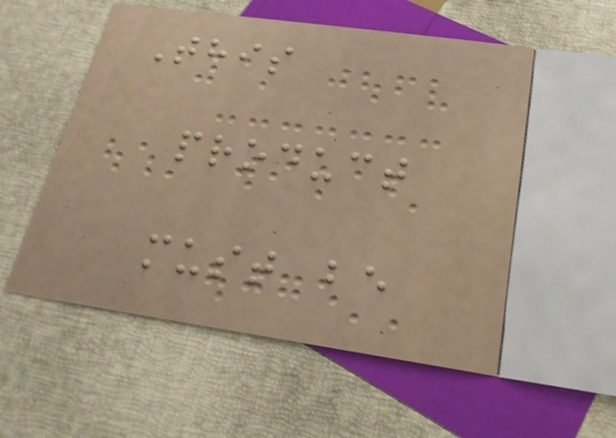This
product
must be
